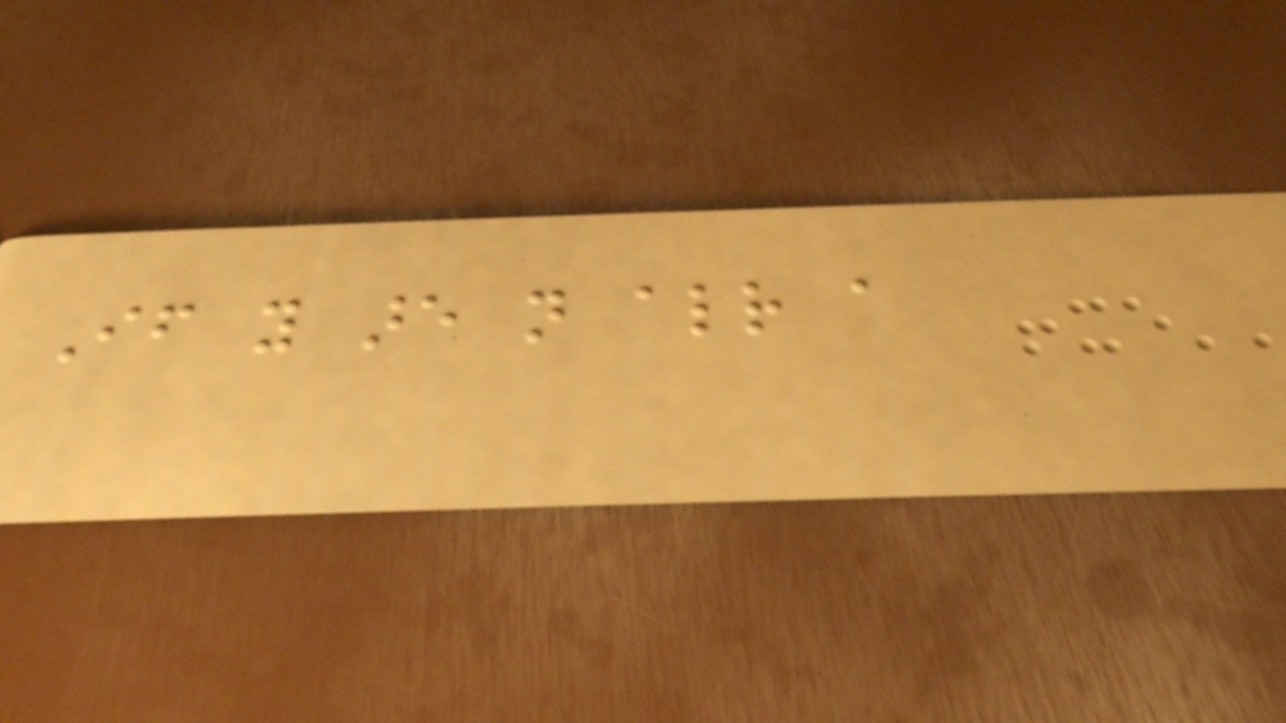If you are not already a
